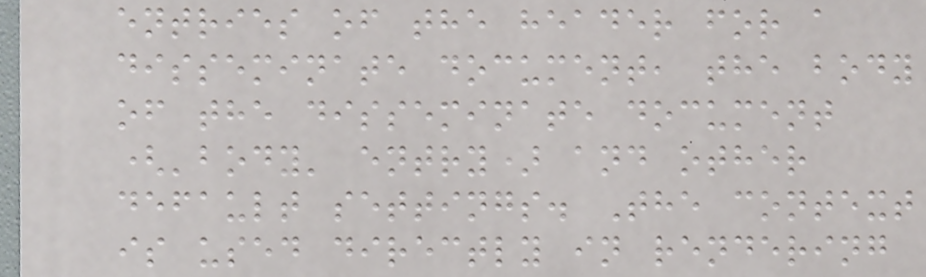entries of the header for a
disseminate document, the body
of the disseminate document
('body' entry) and other
default settings. The context
is used directly in rendering
